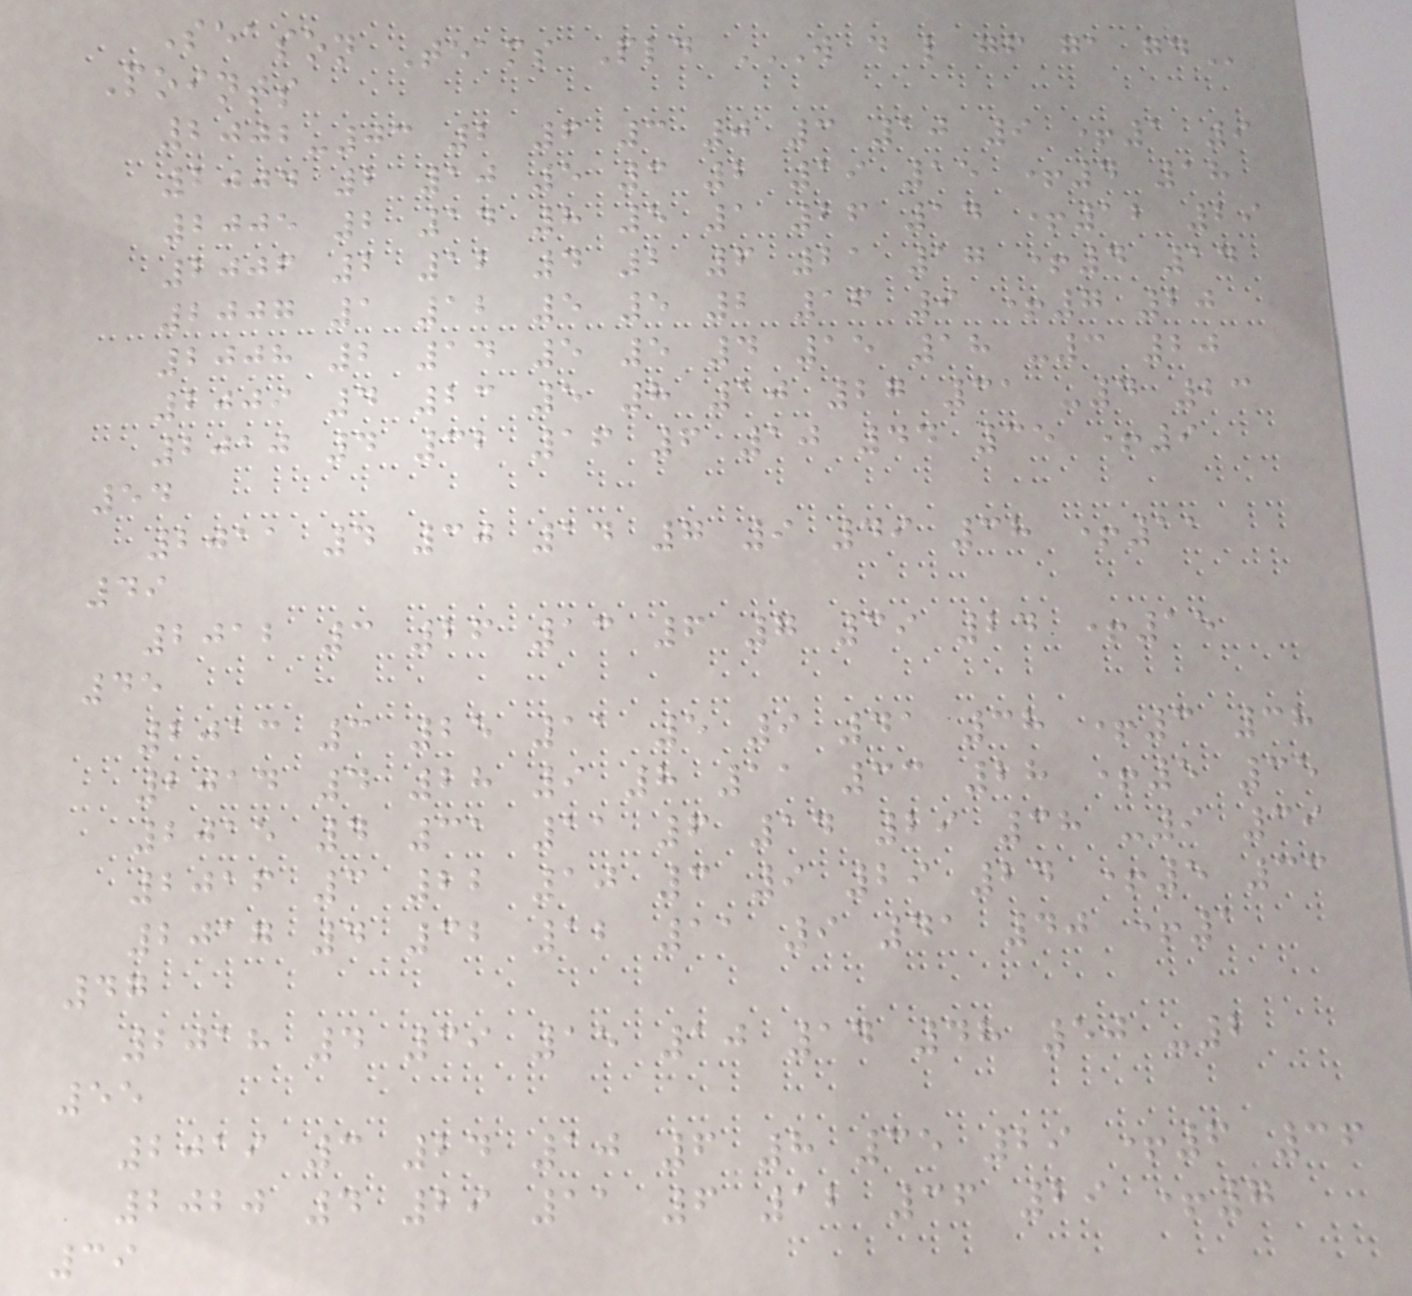Season Teams Pld W D L GF GA GD
Points
2002-03 2 6 3 0 3 10 9 +1 9
2004 2 10 5 3 2 19 15 +4 18
2005 2 14 8 5 1 26 14 +12 29
2006 2 12 4 2 6 21 17 +4 14
2007 1 12 5 5 2 16 9 +7 20
2008 2 14 5 5 4 15 18 -3 20
2009 4 23 5 8 10 27 31 -4 23
2010 4 32 16 6 10 44 35 +9
54
2011 4 30 14 7 9 49 38 +11
49
2012 3 26 13 6 7 39 24 +15
45
2013 3 25 11 5 9 41 38 +3 38
2014 4 28 9 8 11 33 28 +5 35
2015 4 31 11 6 14 29 38 -9 39
2016 3 22 10 3 9 29 24 +5 33
2017 4 32 12 11 9 41 40 +1
47
2018 4 39 15 10 14 48 50 -2
55
2019 3 24 10 6 8 35 29 +6 36
2020 4 29 11 6 12 36 29 +7
39
